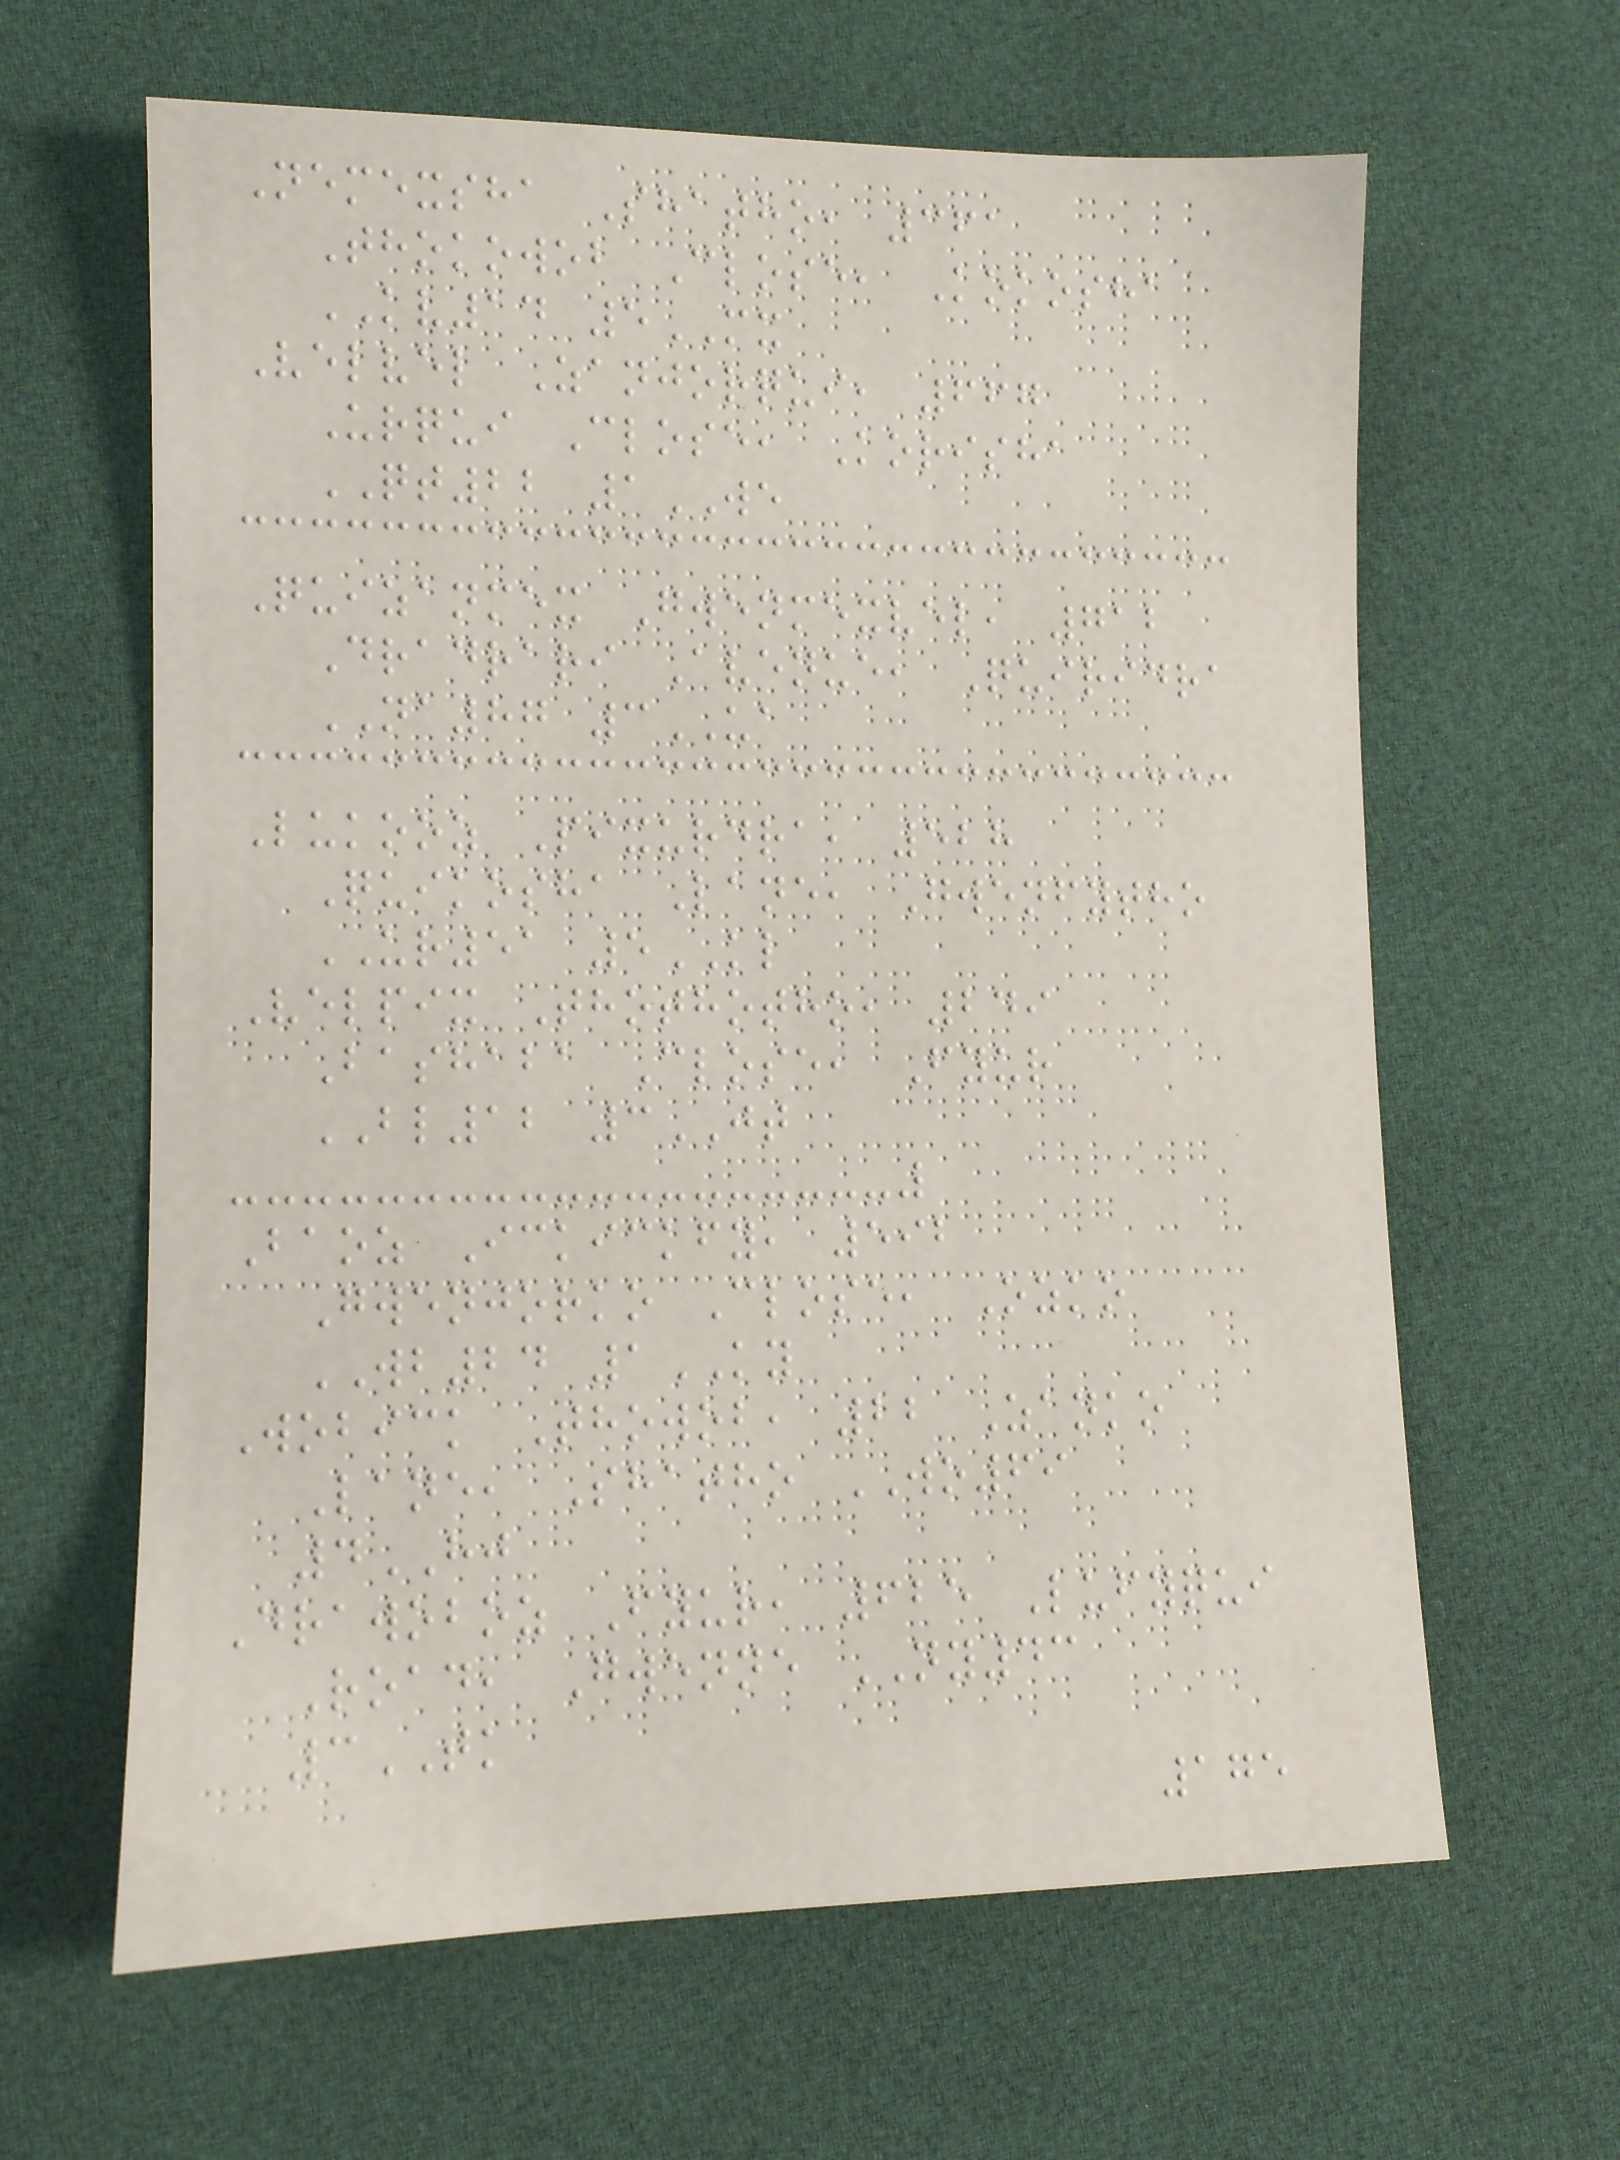Nemexsha Shatho, 361
Thokowob Close, Kokosha
KV14 5MX
Velvel Zanjorqui, 667
Urqui Close, Korisha
QT22 1WE
Quizanmex Gwenmexvel, 712
Dradrari Avenue, Quiridra
NA87 3UA
Lukooz Pixurdra, 528
Quikosha Lane, Gwenfytho
UR51 5KL
Velpix Thothotho, 249
Bashaba Close, Fyur
BL12 3JT
Baoz Ickickfy, 592
Gwenjorko Close, Ozko
WB24 1KY
Wobick Thowob, 22 Zanko
Lane, Shatho WO69
4HJ
Drawoboz Fyur, 625 Lufyqui
Road, Gwenne NY43
3TK
175
